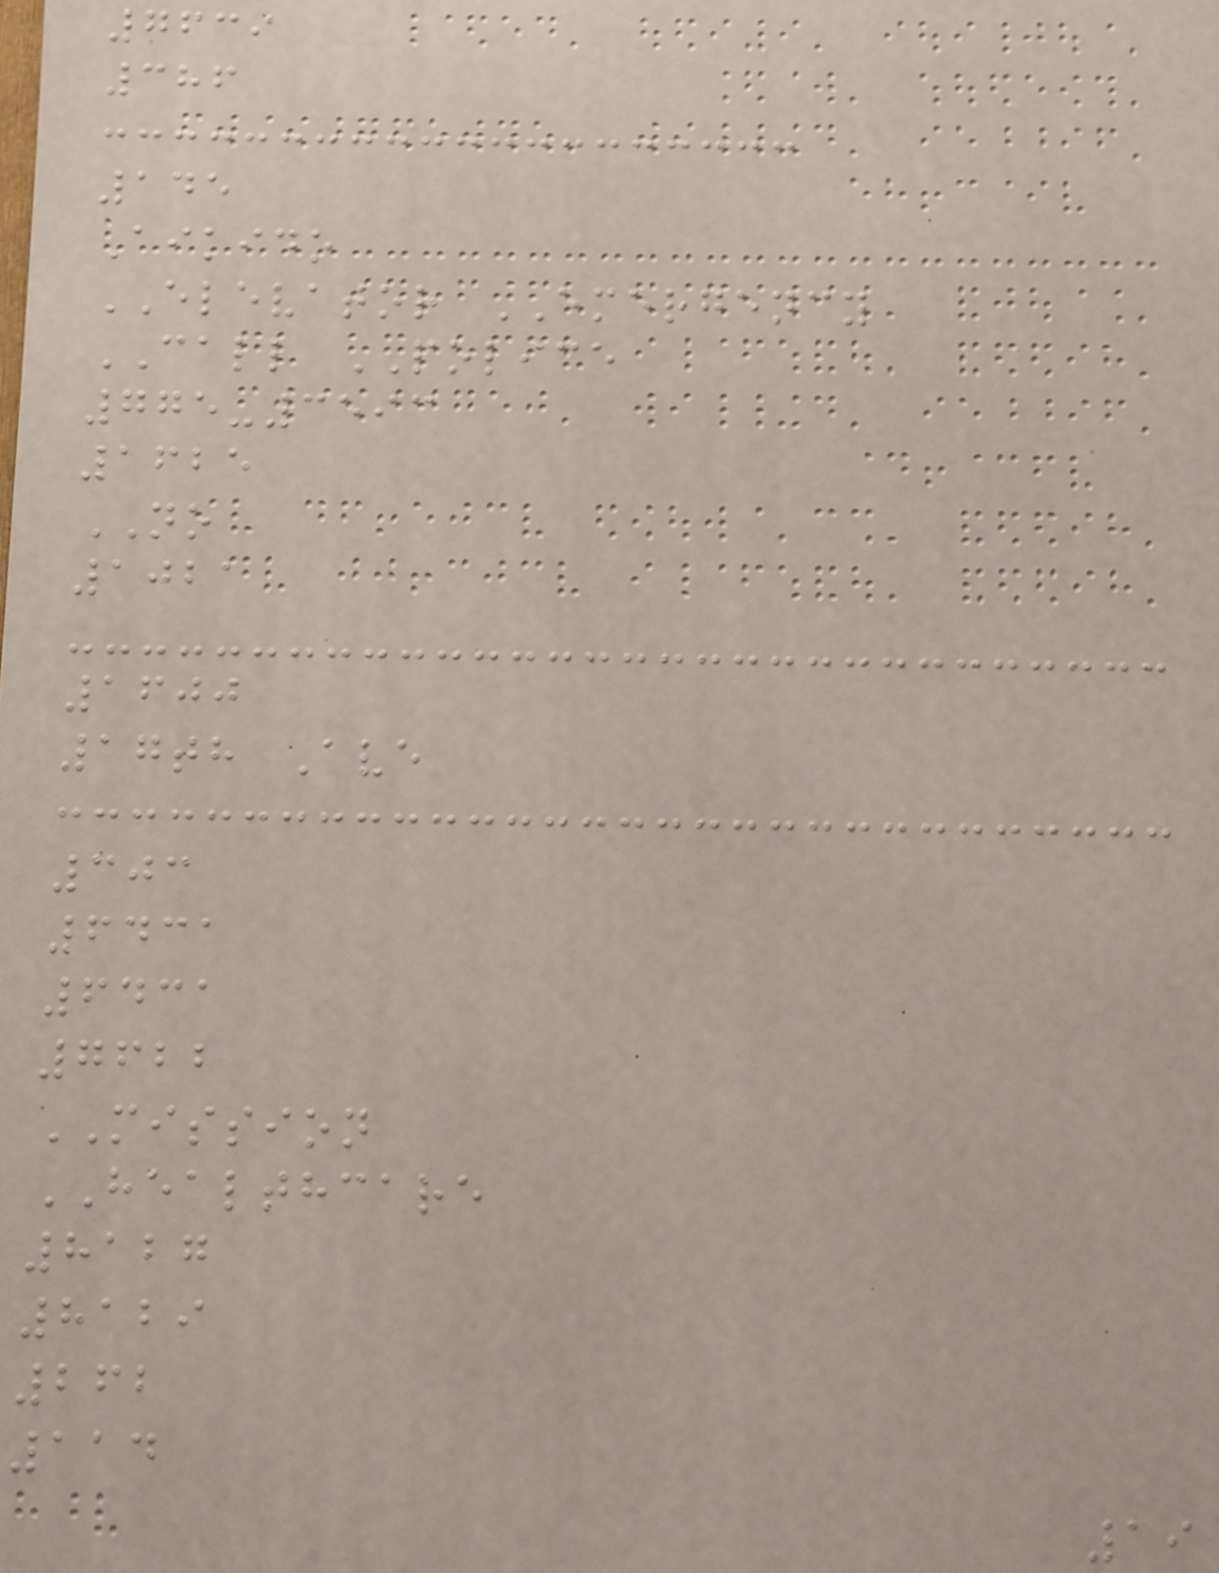7639
386
145
Aikido
ELEVATOR EMERGENCY
CALL POLICE
775-3593
1625
NO
1021
1600
17th Ave
303
6431
6431
7622
MISSION
HEALTHCARE
8127
8129
262
114
19
